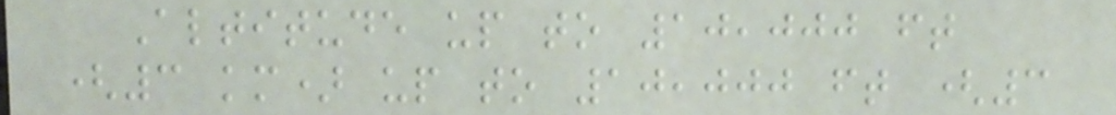Altitude up to 10,000 ft
(3 km) up to 10,000 ft (3
